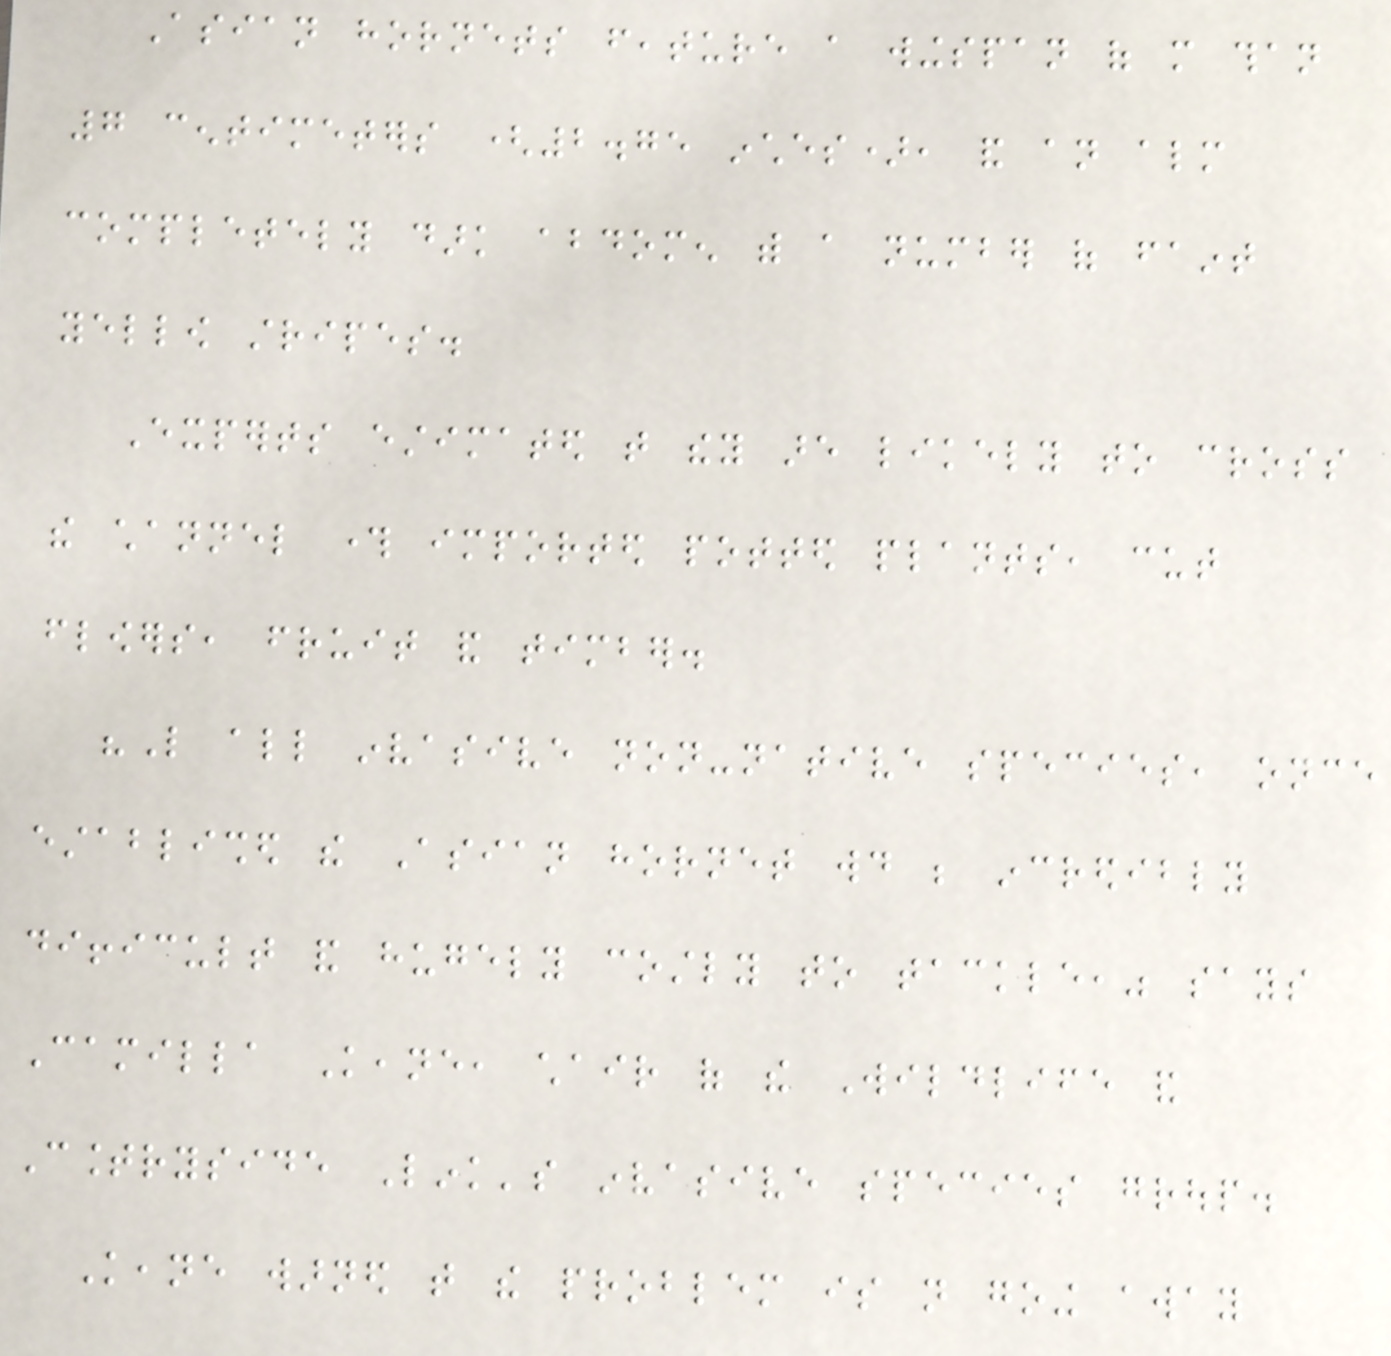Asian hornets feature a wingspan of more than
7 centimeters (2.75 inches), and an almost
completely dark abdomen with a number of faint
yellow stripes.
Experts estimated that they are likely to cross
the channel through imported potted plants, cut
flowers, fruit and timber.
"Like all invasive non-native species, once
established the Asian hornet would be incredibly
difficult and hugely costly to tackle," says
Camilla Keane, chair of the Wildlife and
Countryside Link's invasive species group.
Keane warned that the problem is not going away
